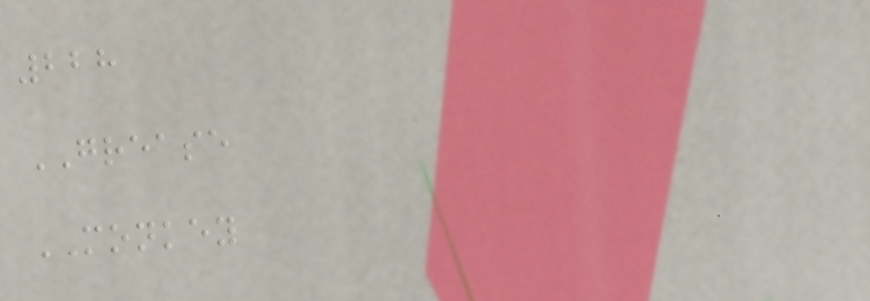228
GREASE
MONKEY
